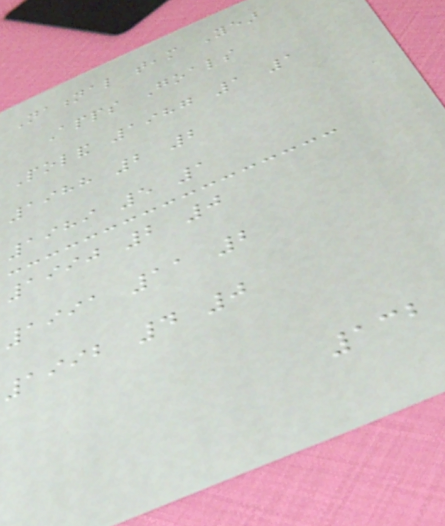National team Year
Apps Goals
Poland 1987 1 1
1988 2 2
1989 5 1
1990 2 0
1991 11 2
1992 4 0
132
